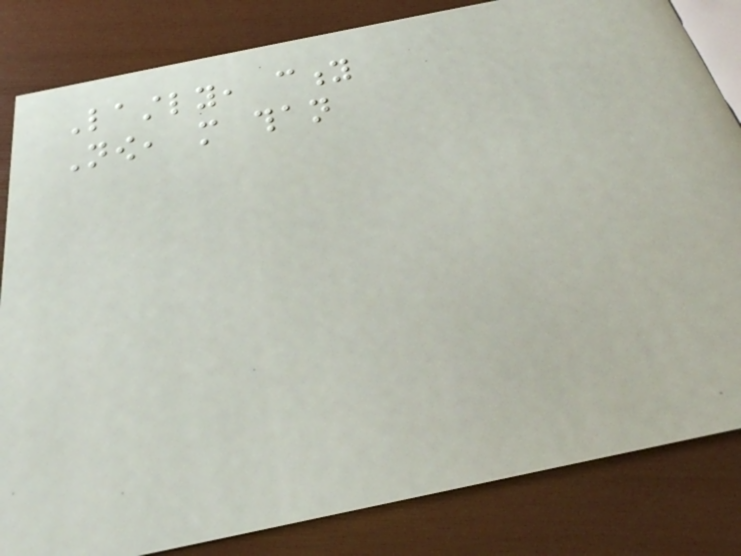Lastly, city
Now, more than
